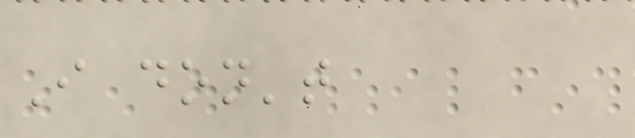I don't
